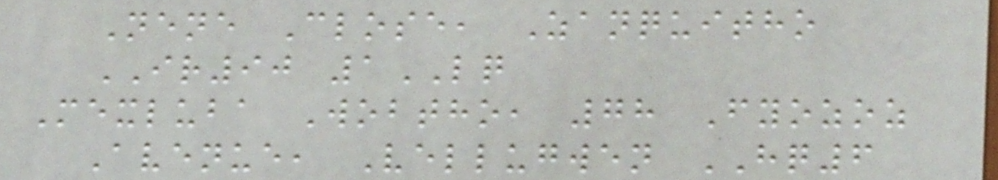Nene Close, Zanquitho
IR90 1LQ
Mexluba Wobtho, 78 Fyozoz
Avenue, Vellugwen HQ6
